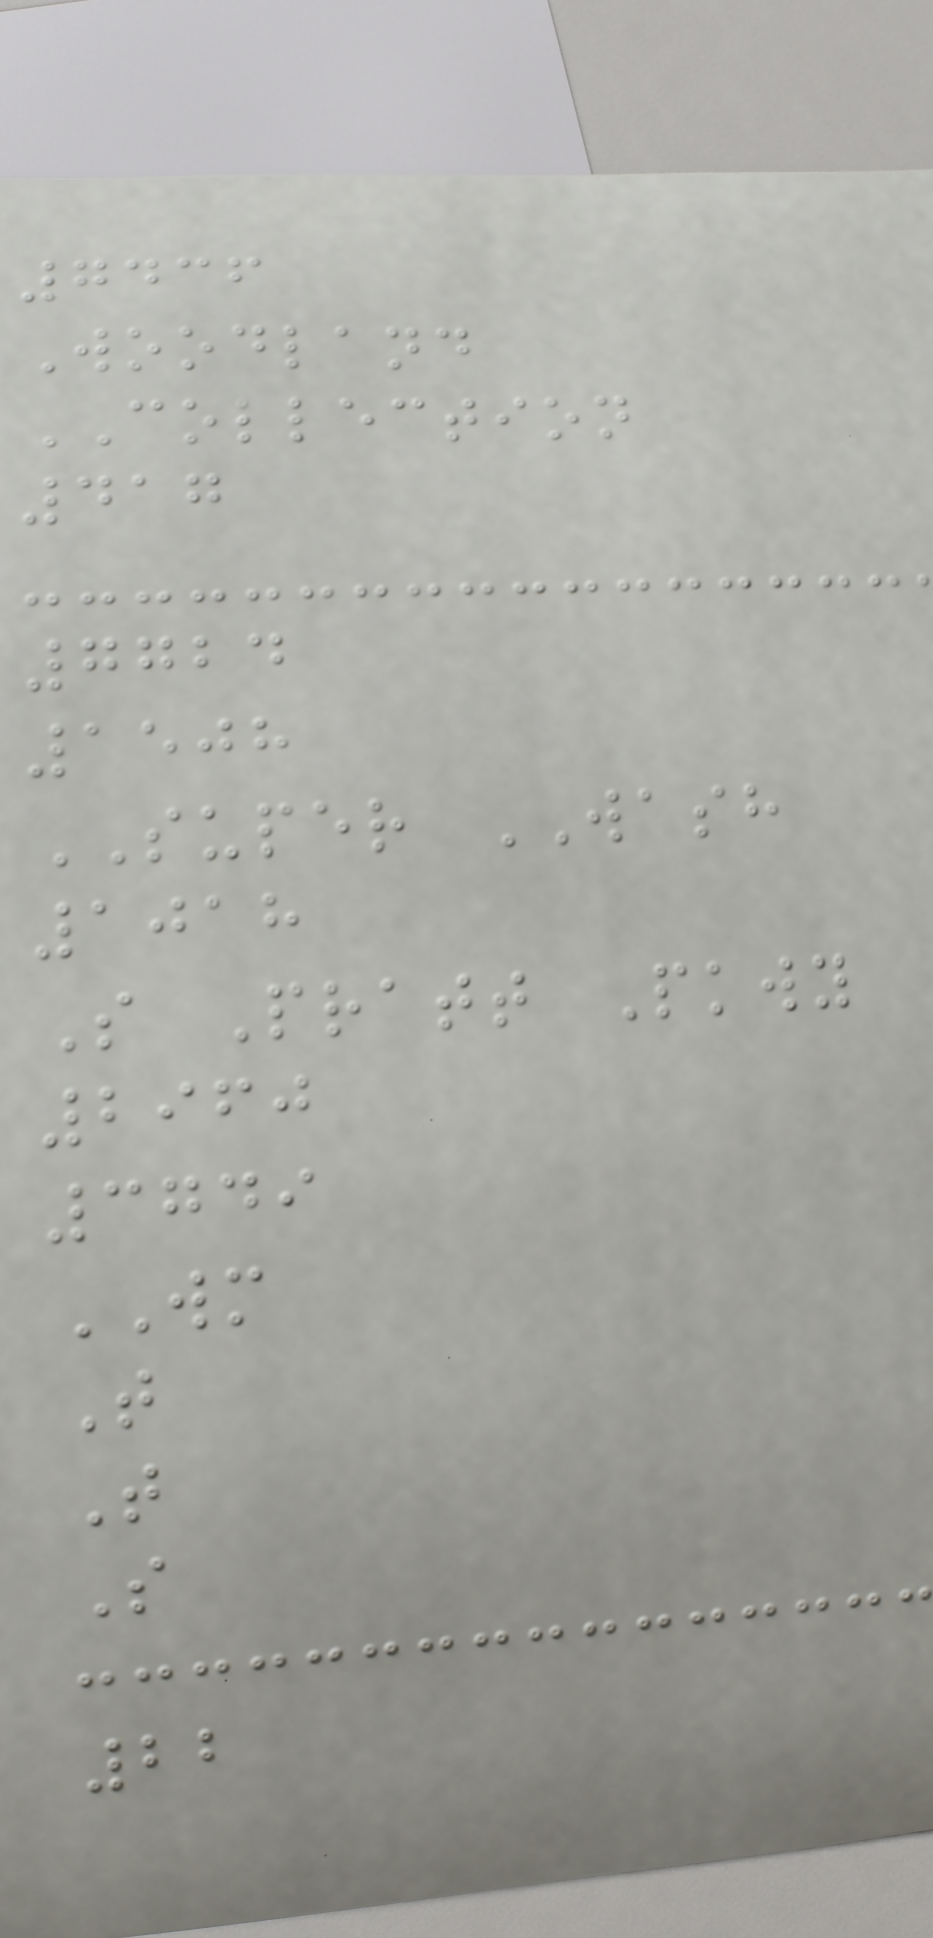7436
Woodland
COLLECTION
417
7724
1508
SUPER WASH
1018
S Pratt Pkwy
2960
3749
WM
T
T
S
22
